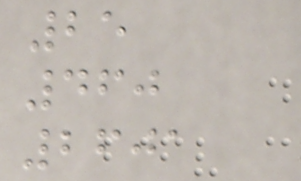25
460
2601
